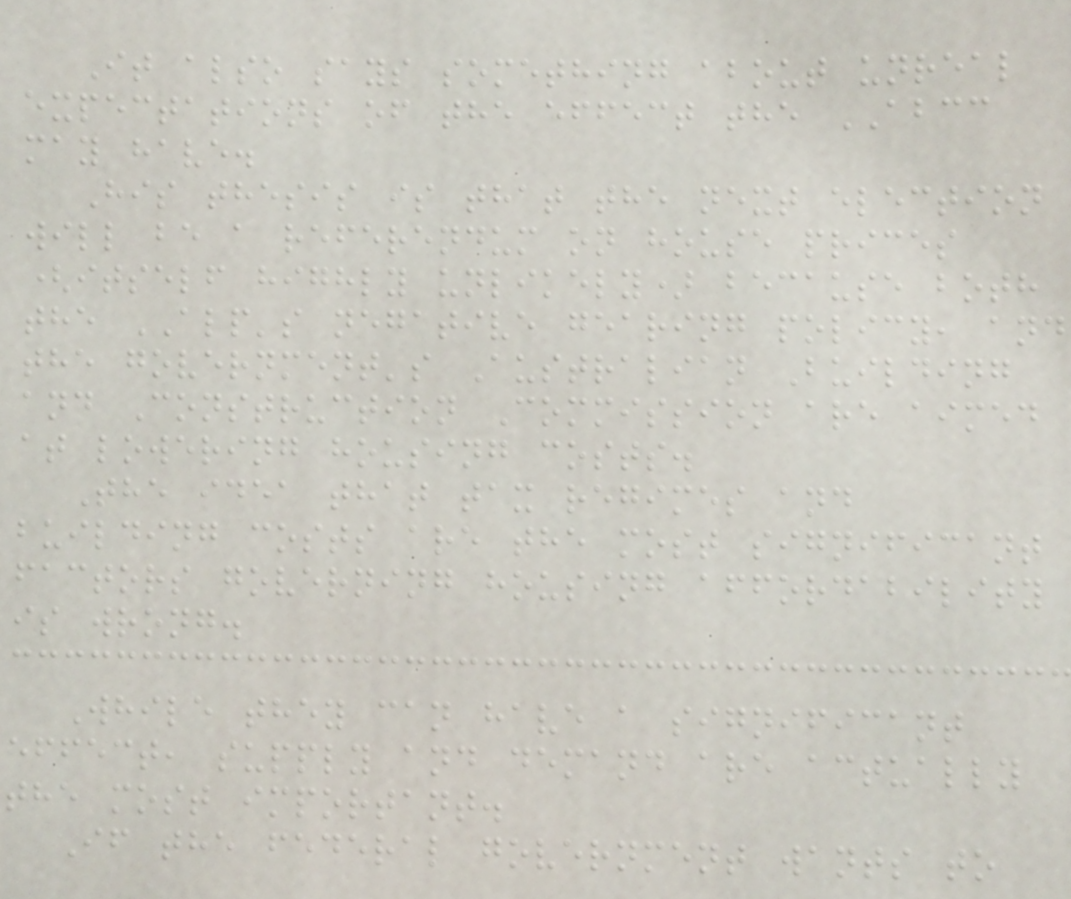It also says something about unreal
expectations of the effect the ABCC
may have.
His thesis is that the next election
will be a referendum on house prices
(itself highly unlikely) because both
the ALP's negative gearing policy, and
the government's Australian Building
and Construction Commission are aimed
at lowering housing costs.
The idea that tax regimes and
building costs are the most significant
factors governing housing affordability
is wrong.
While they can have a significant
effect, supply and demand are actually
the most important.
If the federal government wants to
